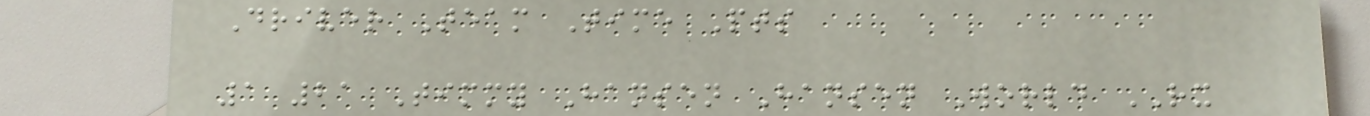Driver Team Time Pts
1 21 Timmy Hansen Hansen World RX
